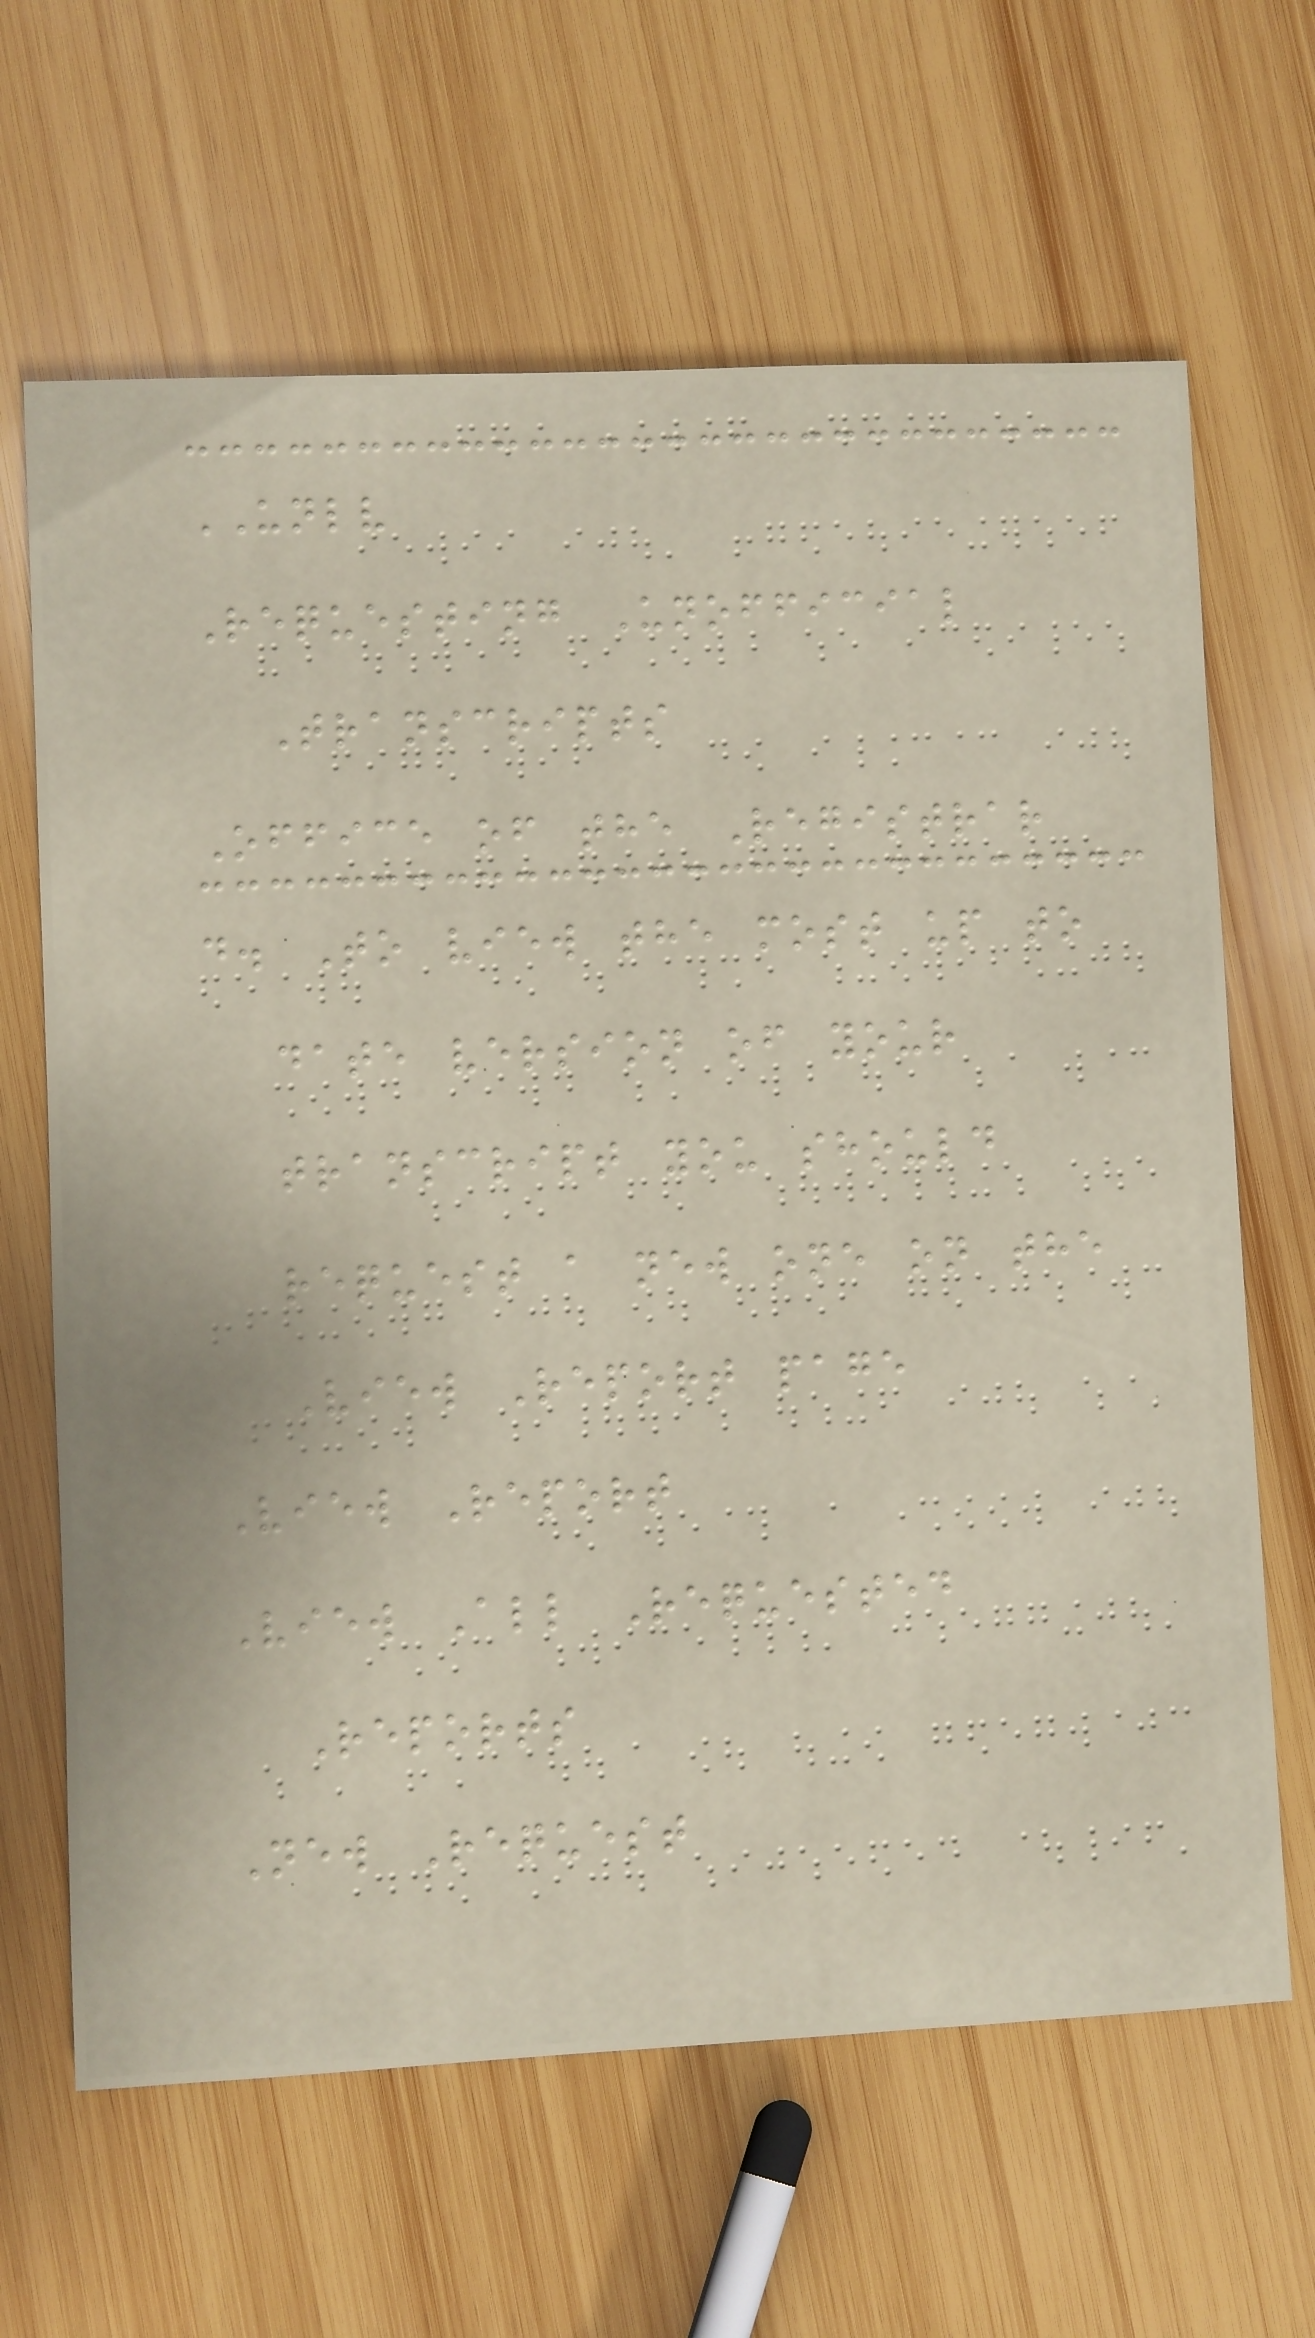UNLV
Requesting Unofficial
Transcripts
Office of the Registrar
d. To view the most up to
date version of your
transcript you should
request a new one on the
View Report page
View Report
View All Requested
Reports
New Request
